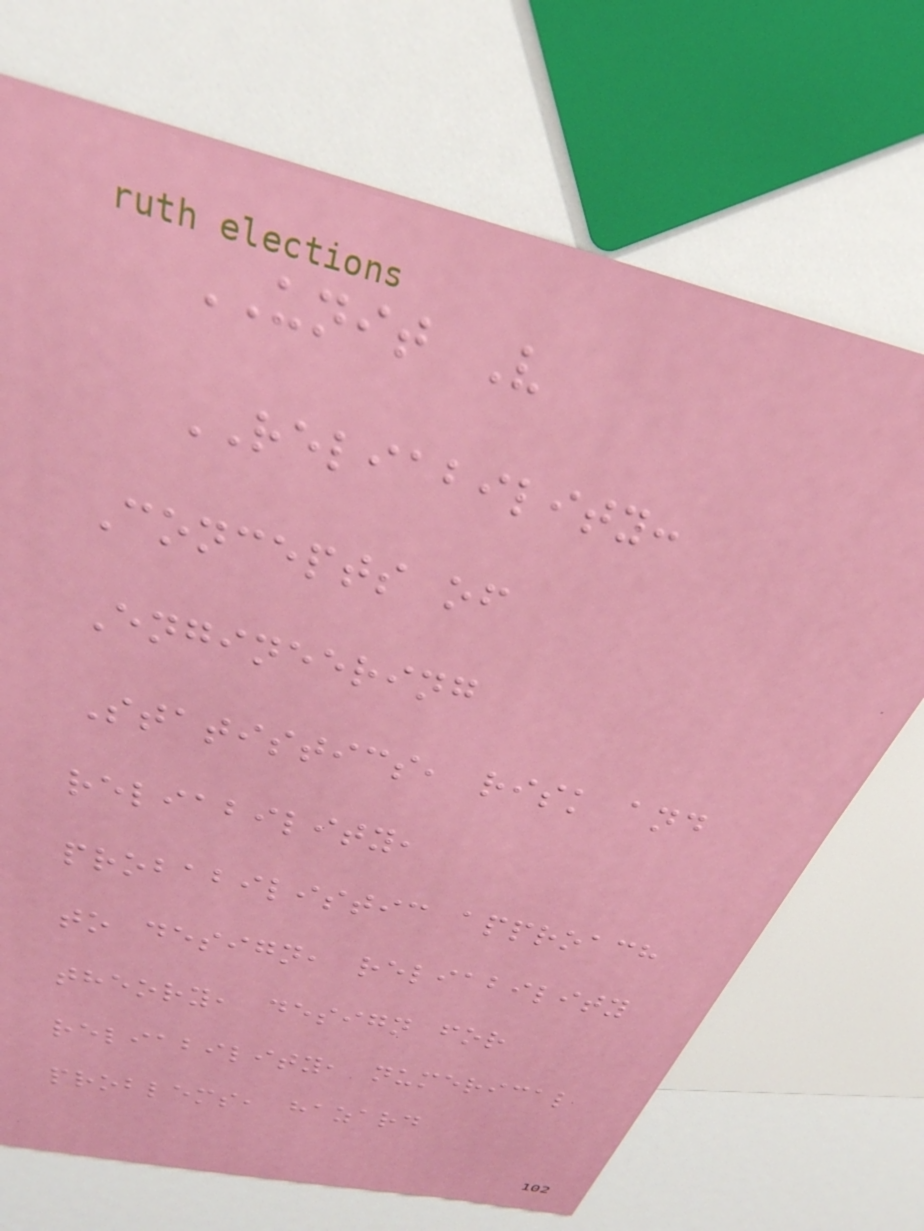UNIT V
RELIABILITY:
Concepts of
Engineering
Statistics, risk and
reliability,
probabilistic approach
to design, reliability
theory, design for
reliability, numerical
problems, hazard
